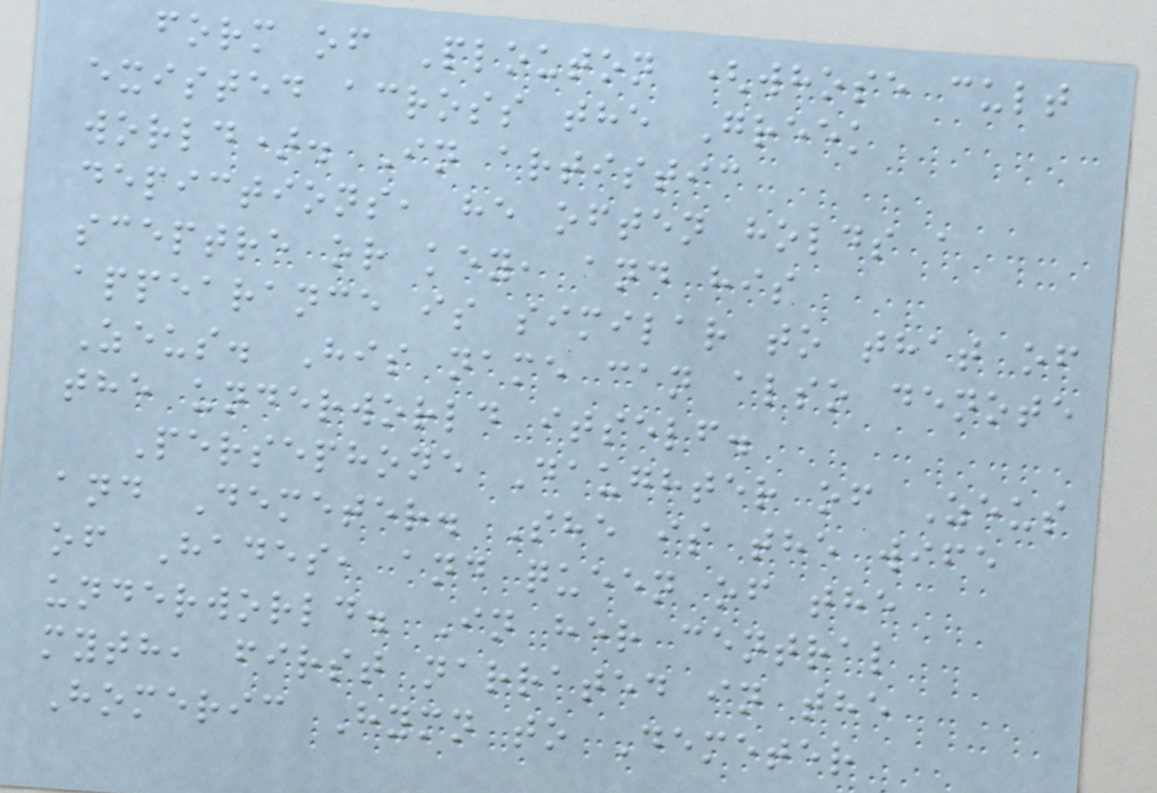form of Plouton (whose cult
existed across the Greek
world). In artistic
depictions, he often holds a
sceptre or key, and his
appearance is similar to that of
Zeus. His name can also denote
the underworld itself.
Persephone Daughter of Zeus
and Demeter. She is the wife
of Hades, and queen of the
underworld. In her central
myth, first narrated in the
Homeric Hymn to Demeter
